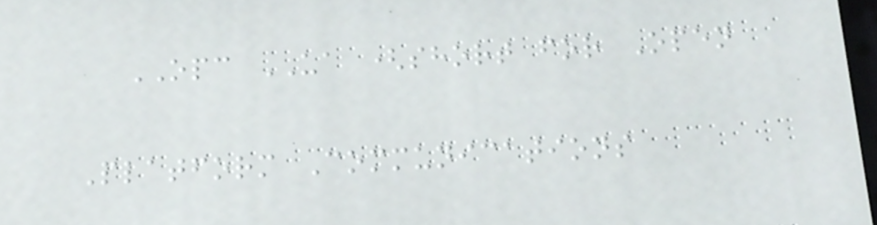OPC UA (short for Open
Platform Communications
